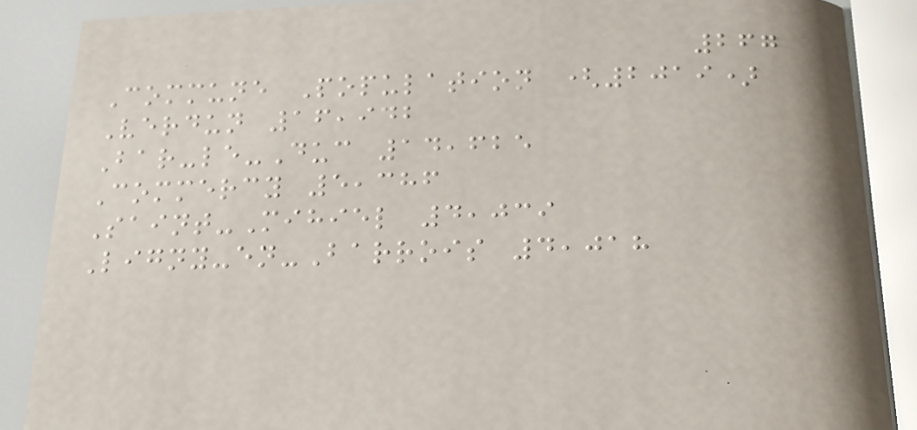267
Commune Population (2019)
Verdun 16,942
Bar-le-Duc 14,625
Commercy 5,386
Saint-Mihiel 4,039
Ligny-en-Barrois 4,018
